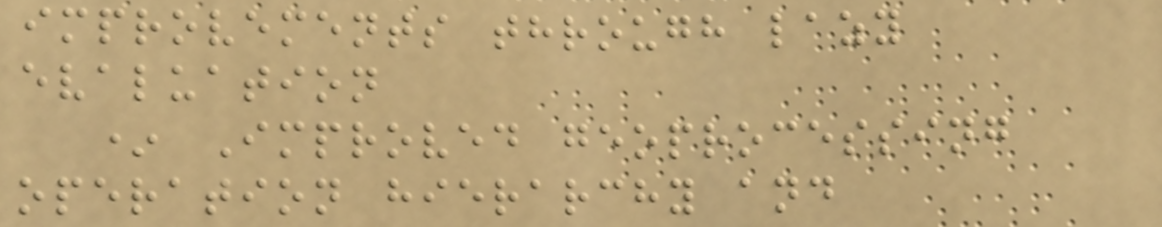improvements through lazy
evaluation
* Improved geoprocessing
operation hierarchy and
